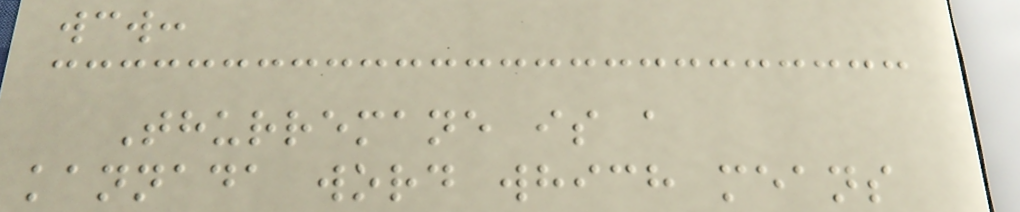wcw:
Thurremane is a
kannada word which means
